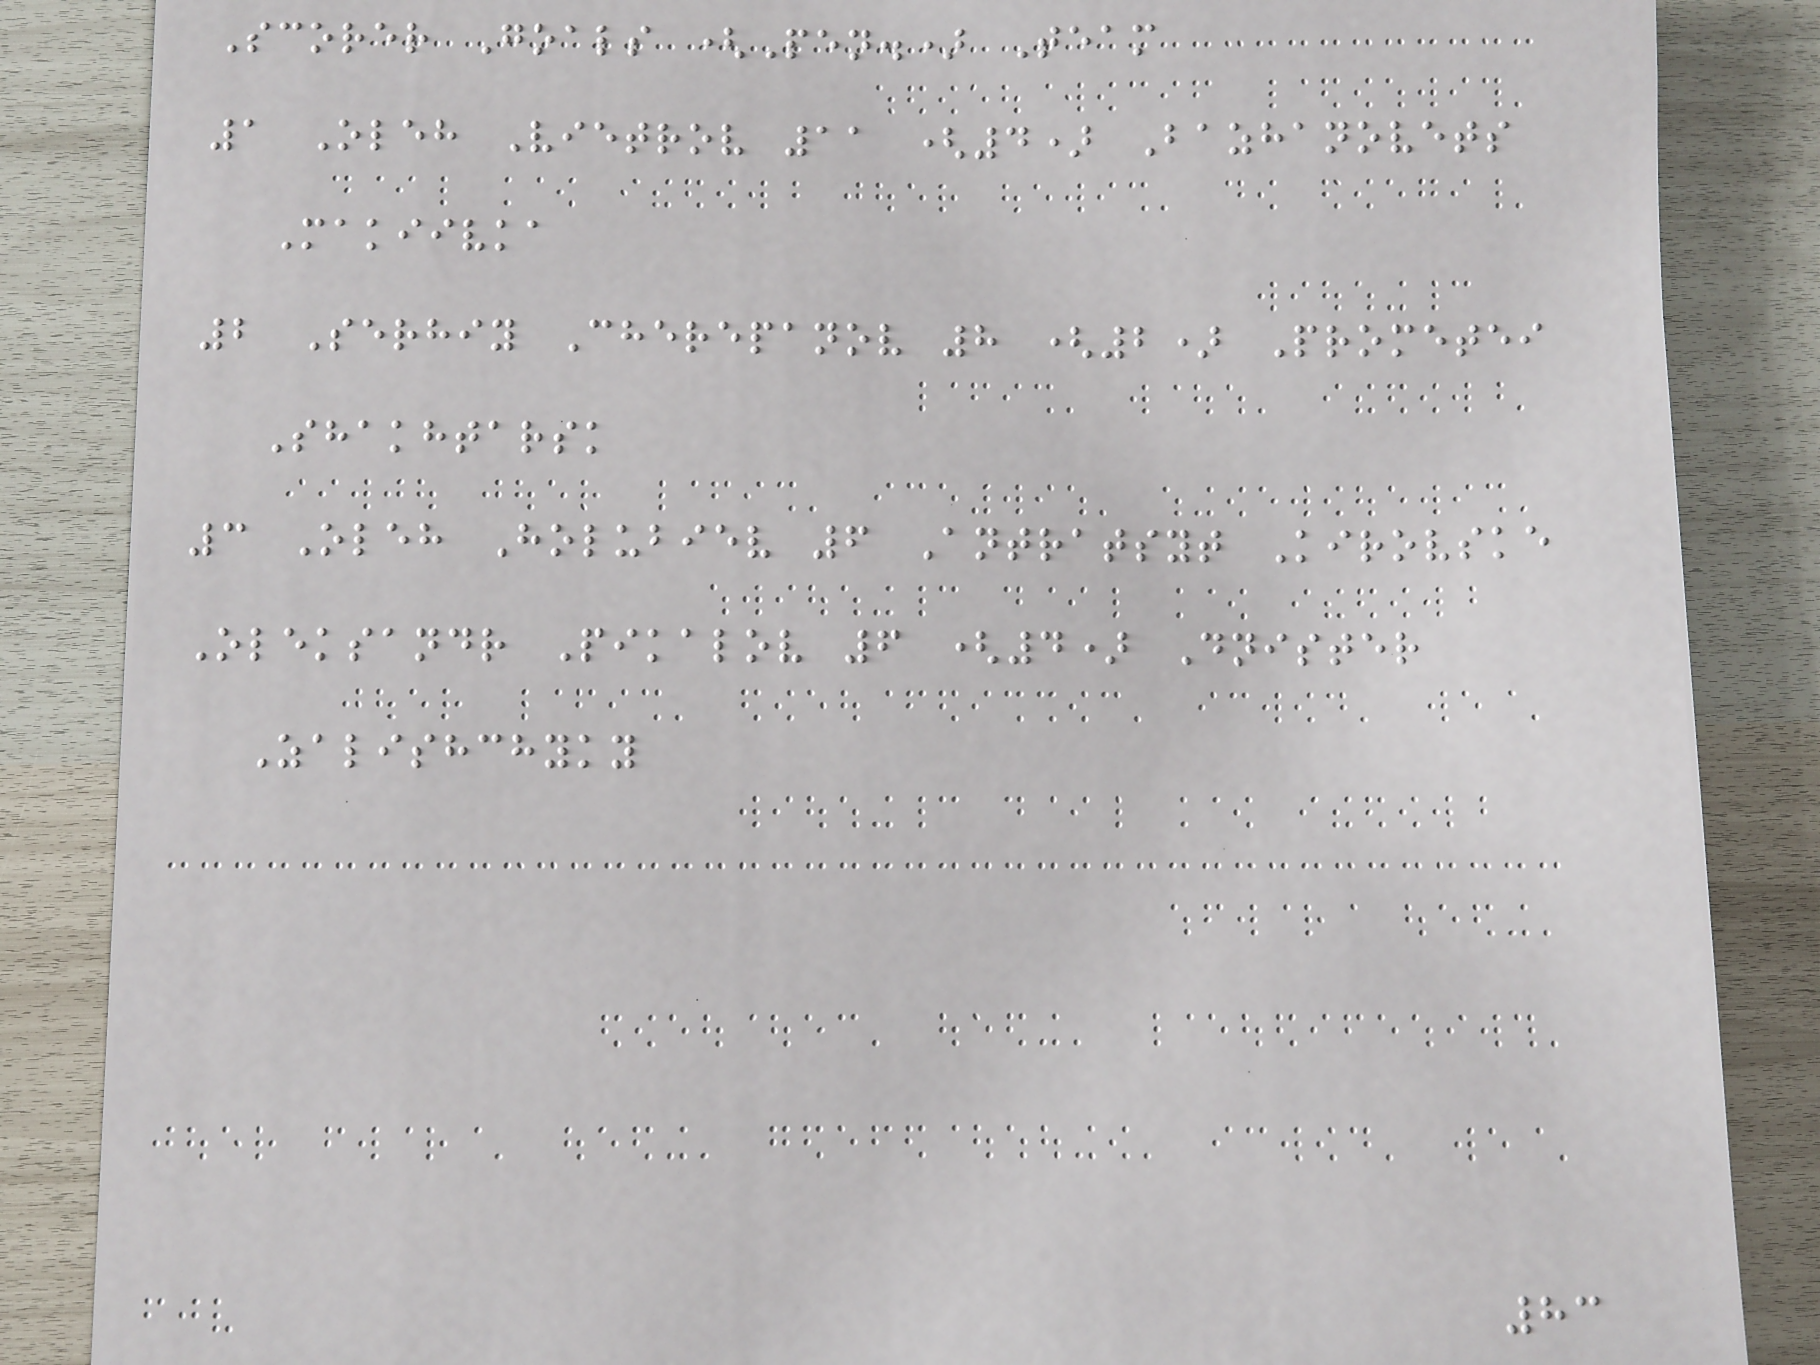Scorer Goals (Pen.) Team
1 Oleh Vietrov 11 (4) Bazhanovets
Makiivka
2 Serhiy Cherepanov 8 (2) Prometei
Shakhtarsk
3 Oleh Holubiev 6 Antratsyt Kirovske
Oleksandr Pikalov 6 (4) Dnister
Zalishchyky
83
